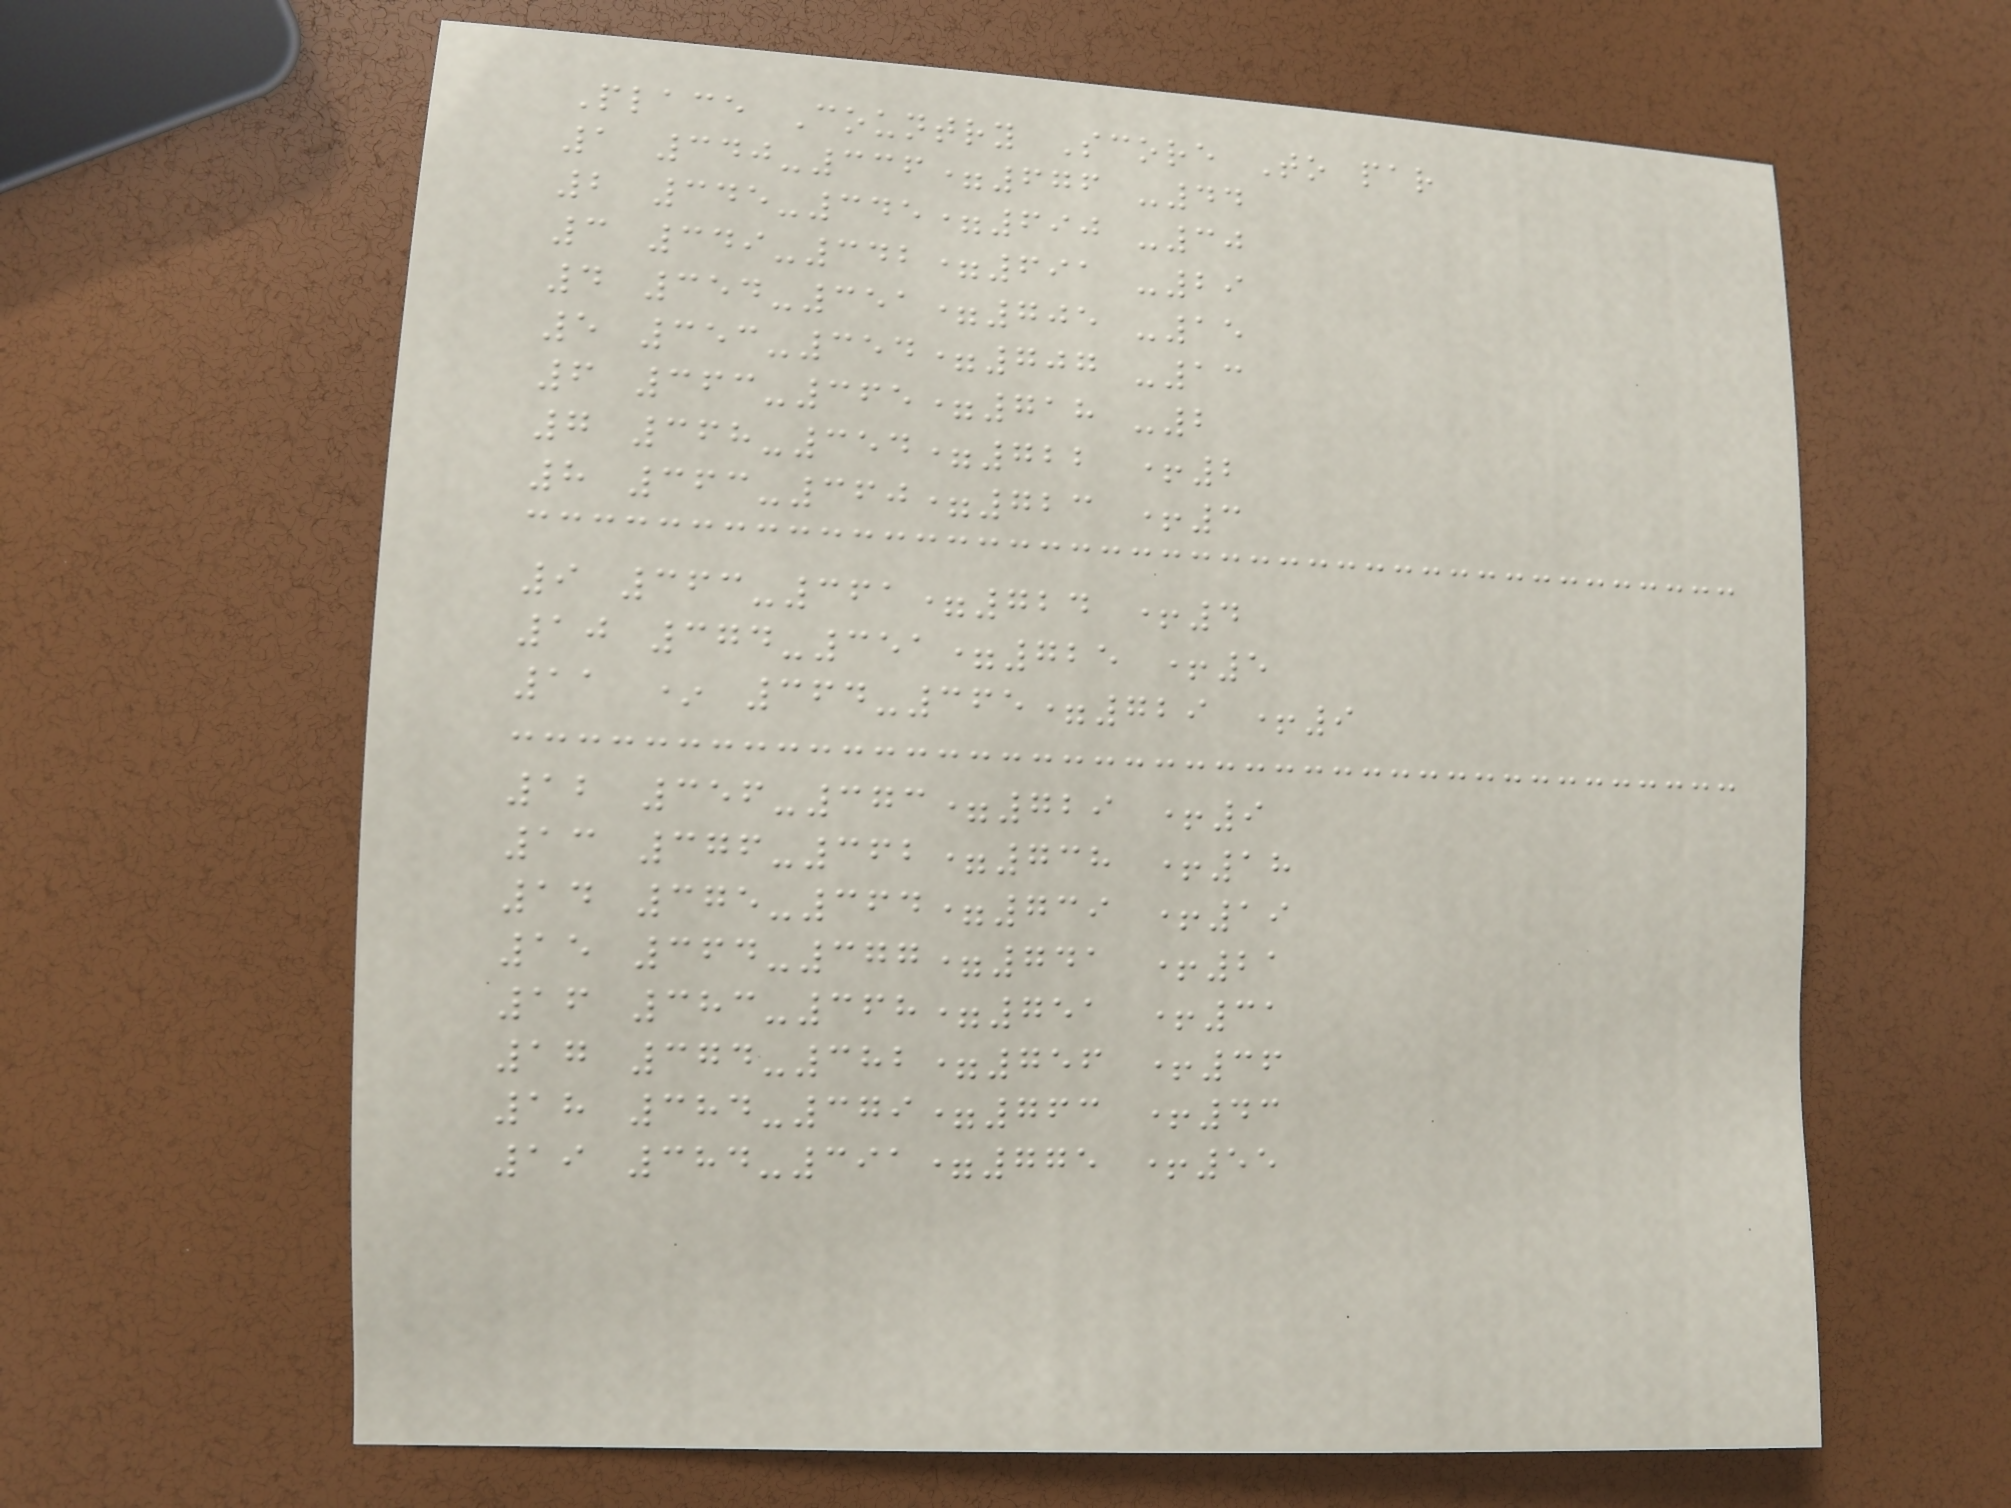Place Country Score To par
1 340-336=676 -44
2 345-345=690 -30
3 349-342=691 -29
4 354-351=705 -15
5 353-354=707 -13
6 363-365=718 -2
7 368-354=722 +2
8 363-360=723 +3
9 363-361=724 +4
10 374-351=725 +5
11 * 364-365=729 +9
12 356-373=729 +9
13 376-362=738 +18
14 375-364=739 +19
15 364-377=741 +21
16 383-368=751 +31
17 374-382=756 +36
18 384-379=763 +43
19 384-391=775 +55
